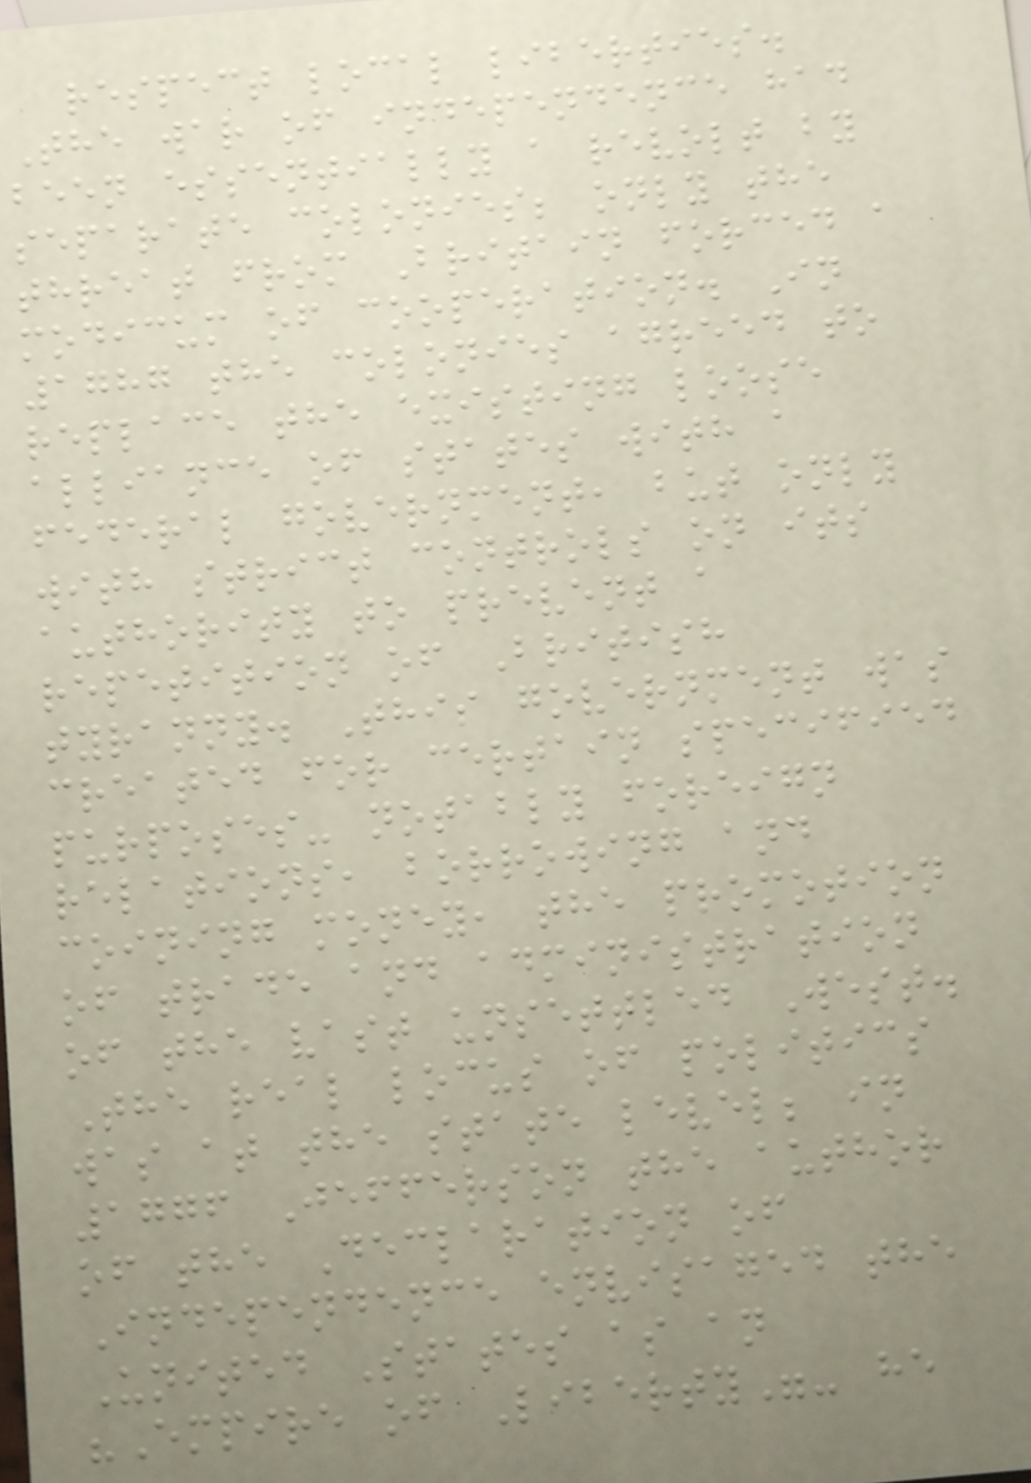respect local liberties.
The war of independence had
been essentially a revolt by
separate colonies; only the
threat from Britain forced a
modicum of cooperation. In
1787 the colonies agreed to
replace the existing loose
alliance of states with a
federal government, but only
with strict controls on its
authority to prevent a
repetition of British
tyranny. This government was
created for certain specified
purposes- notably foreign
relations, borrowing and
coining money, the promotion
of trade and administration
of the vast unsettled West.
The real locus of politics
was at the state level; in
1776 Jefferson the author
of the Declaration of
Independence envisaged the
United States as an
"Empire of Liberty"- he
